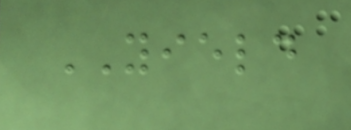YIELD
